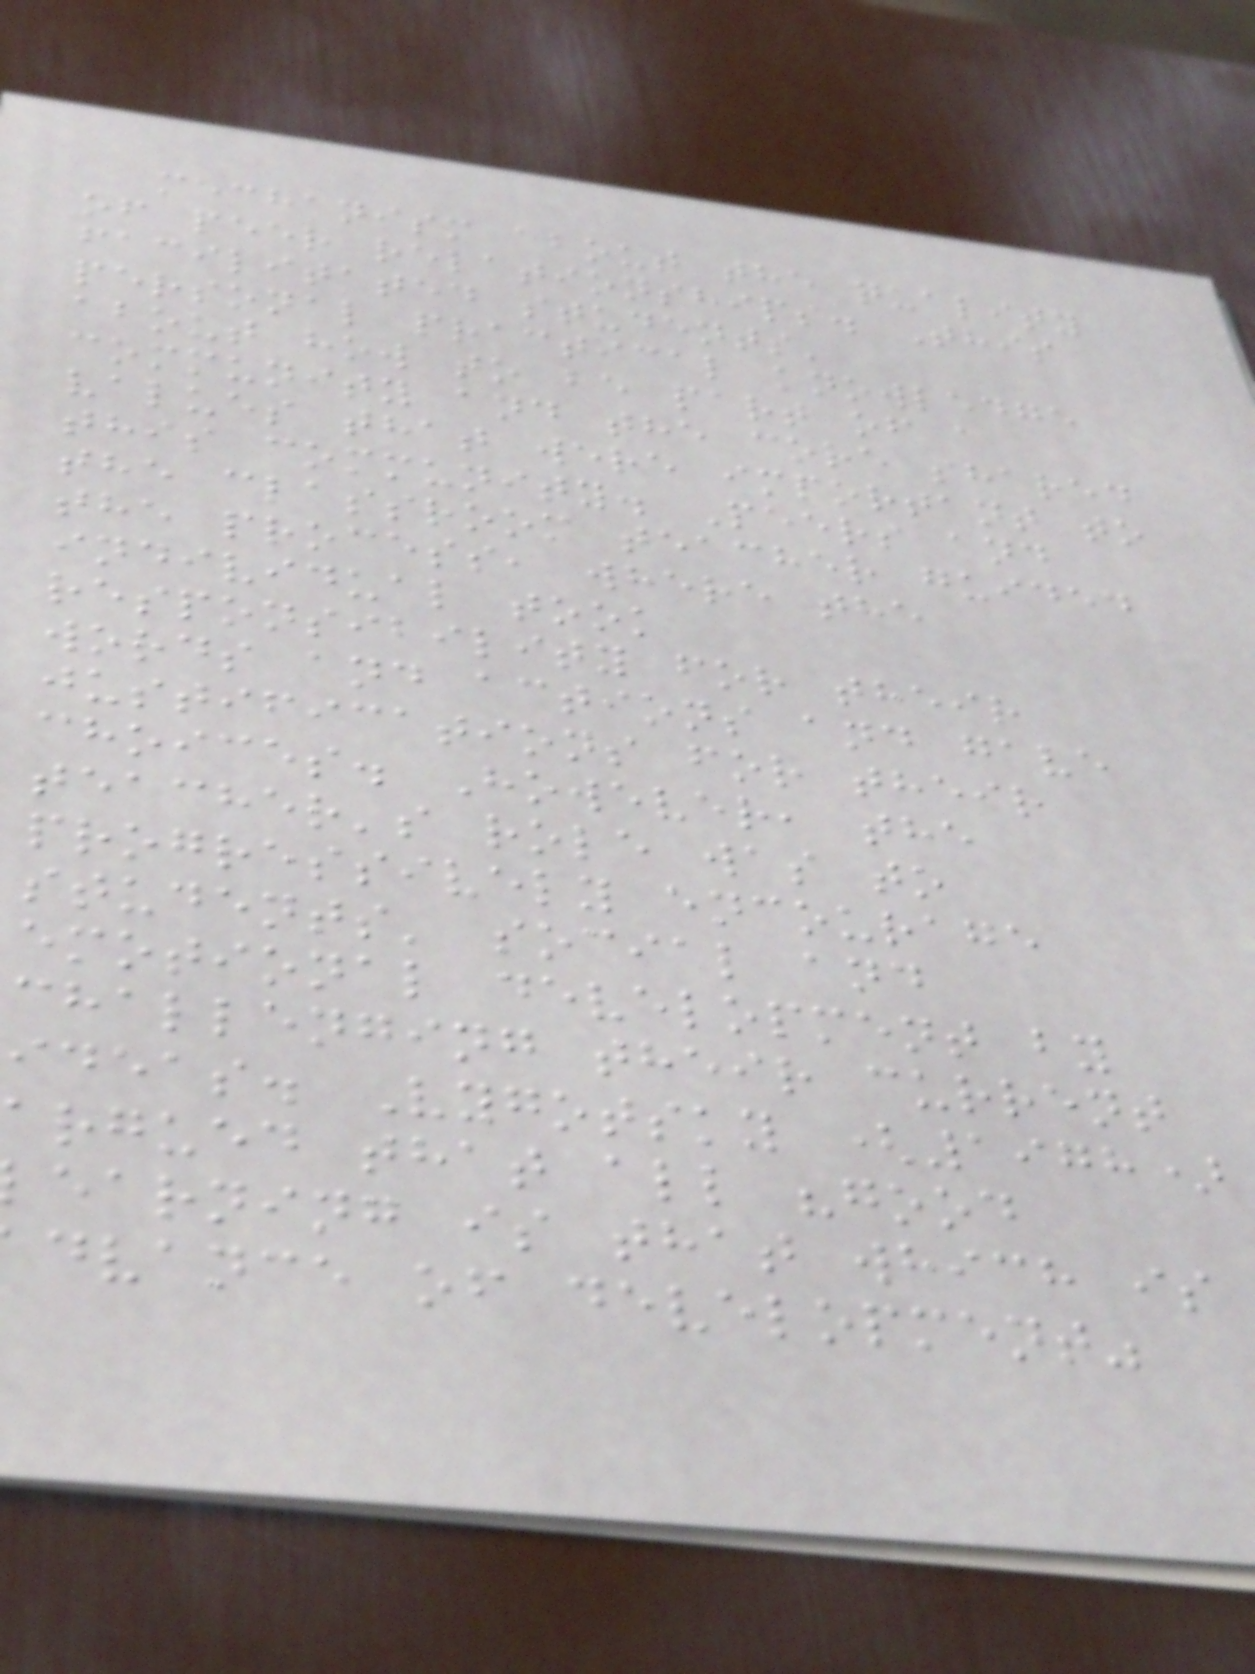mechanism about the quality
of peer relationships. This
facilitated students'
personal practical knowledge
about how to be part of a
community and the core shared
values that were important to
this community. Peers and
the classroom teacher guided
the process, where the
individual took
responsibility for their
words and actions and gave
justifications for their
choices. However, the
teacher's role was to
progressively encourage
students' social and
emotional development by
challenging their current
ideas. Vygotsky (1978)
argued that all "good
earning is that which is
dvance of development"
